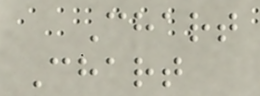Chart
Chart
